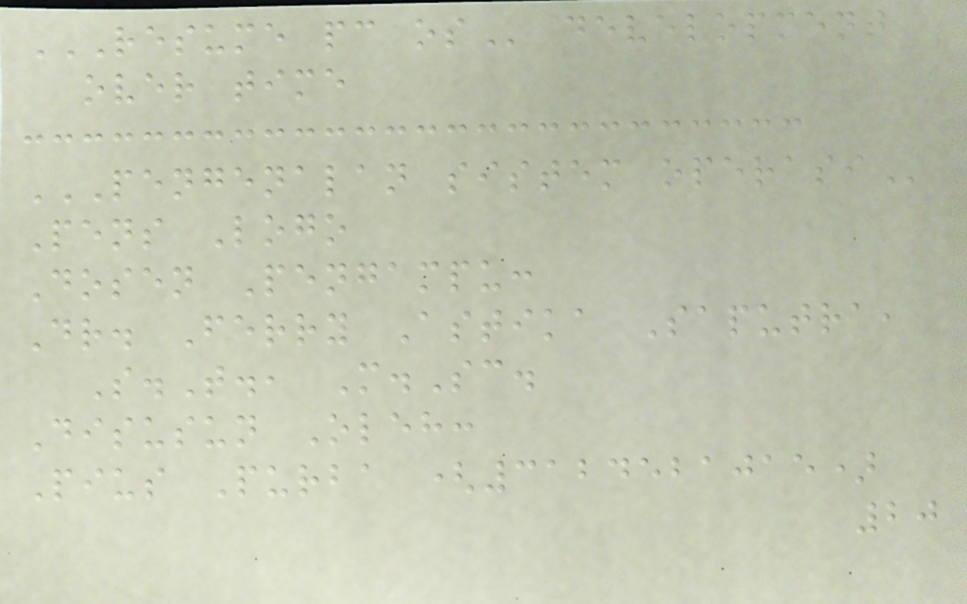RESUME PC OS development
over time
PENGENALAN SISTEM OPERASI
Pens Logo
Dosen Pengampu:
Dr. Ferry Astika Saputra,
S.T., M.Sc.
Disusun Oleh:
Pius Purba (3124521015)
20
